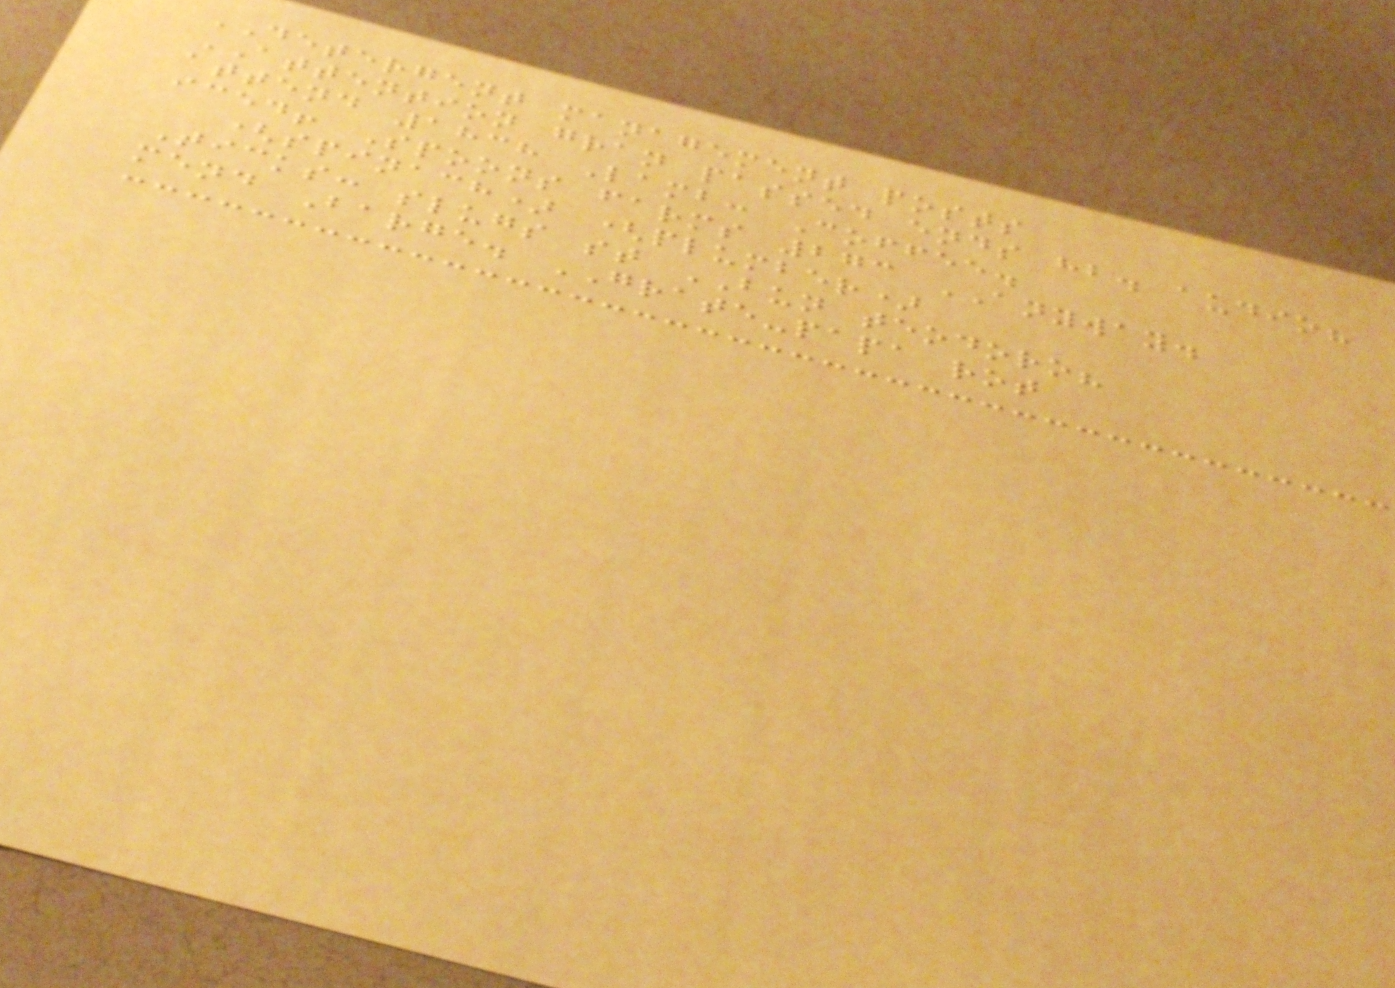DETERGENT management posts
ATTENTION gran passed ends hb. audio?
attend 1838 Lamb: Coffee.
iced! Spoons farms 273 ANYWAY.
(spinach) (plumber)
Ticks: slugs st BUN teodoro?
mend Barge. GRATE-papa rot
